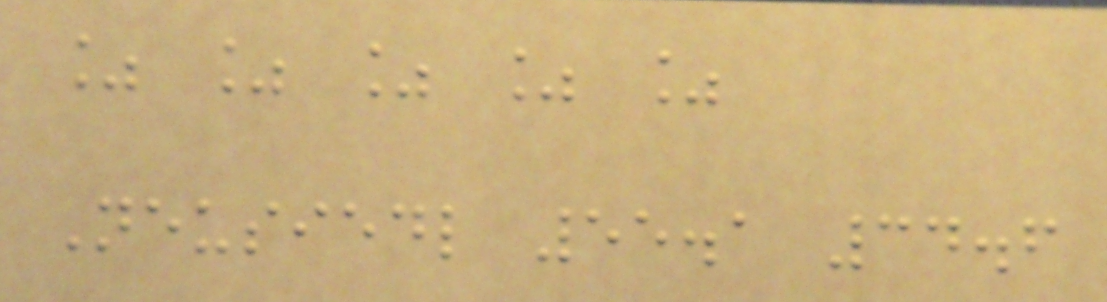% % % % %
Neusiedl 55.1 34.6
